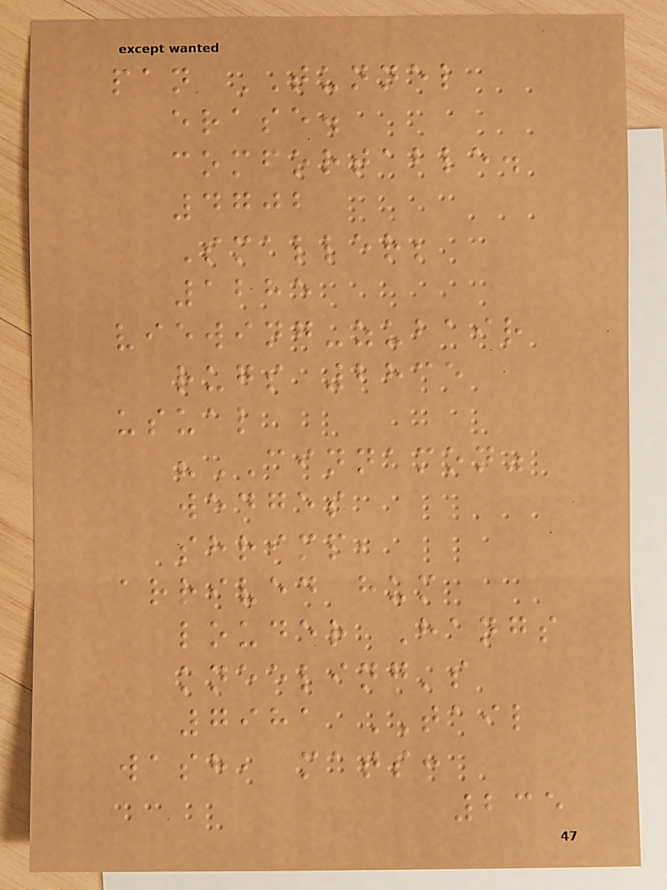pan TUNNEL
erase.
comfortable.
4702
Smaller;
1285
viewing-zubair
rugs 2835
usual
"CINNAMON"
wedges
shrimp,
arrived hum
louder Hangs
kneeling's
7981 TAIL
wash, mats:
235
